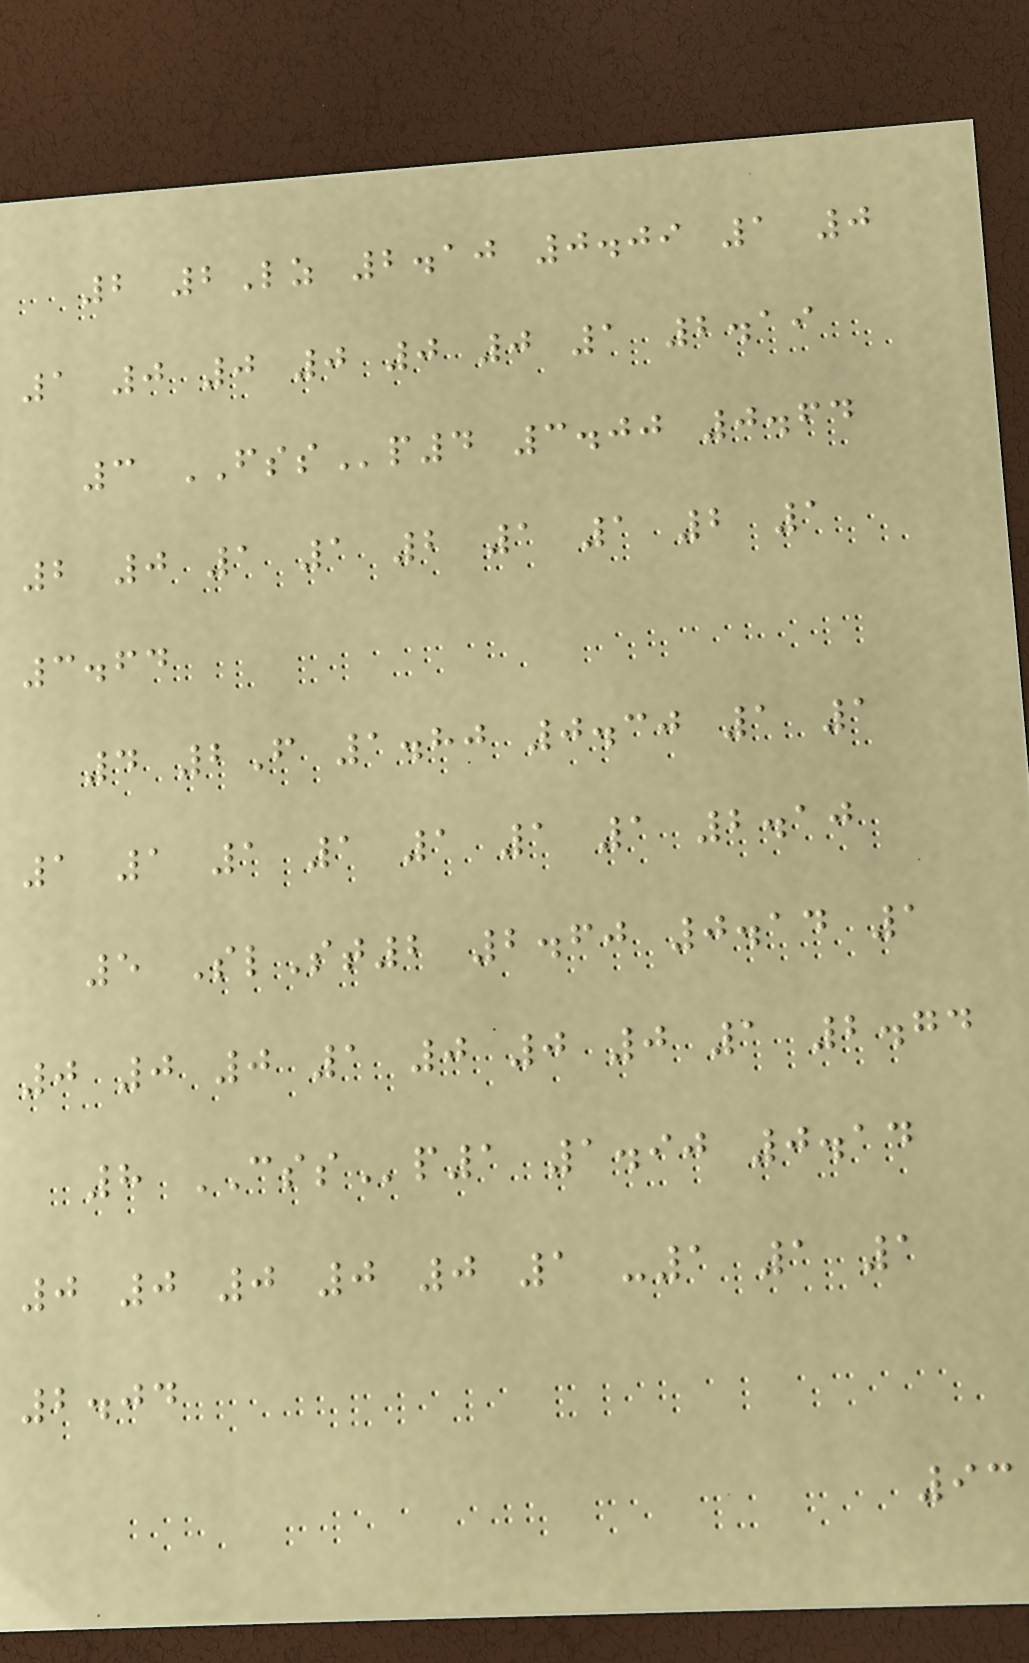2 2Lz 2.10 0.09 1 0
1 0 0 0 0 0 1 2.19
3 FSSp4 3.00 0.64
2 0 1 1 2 1 1 2 1
3.64
4 2F 1.80 0.30 1 1
1 1 1 1 1 1 1 2.10
5 SlSt2 2.60 0.14 1
0 0 0 1 0 0 0 1 2.74
8 CSSp1 1.90 0.14
0 0 0 0 0 1 -1 1 1
2.04
93
